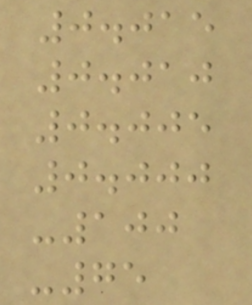0.015
0.010
0.005
0.000
-100
-75
